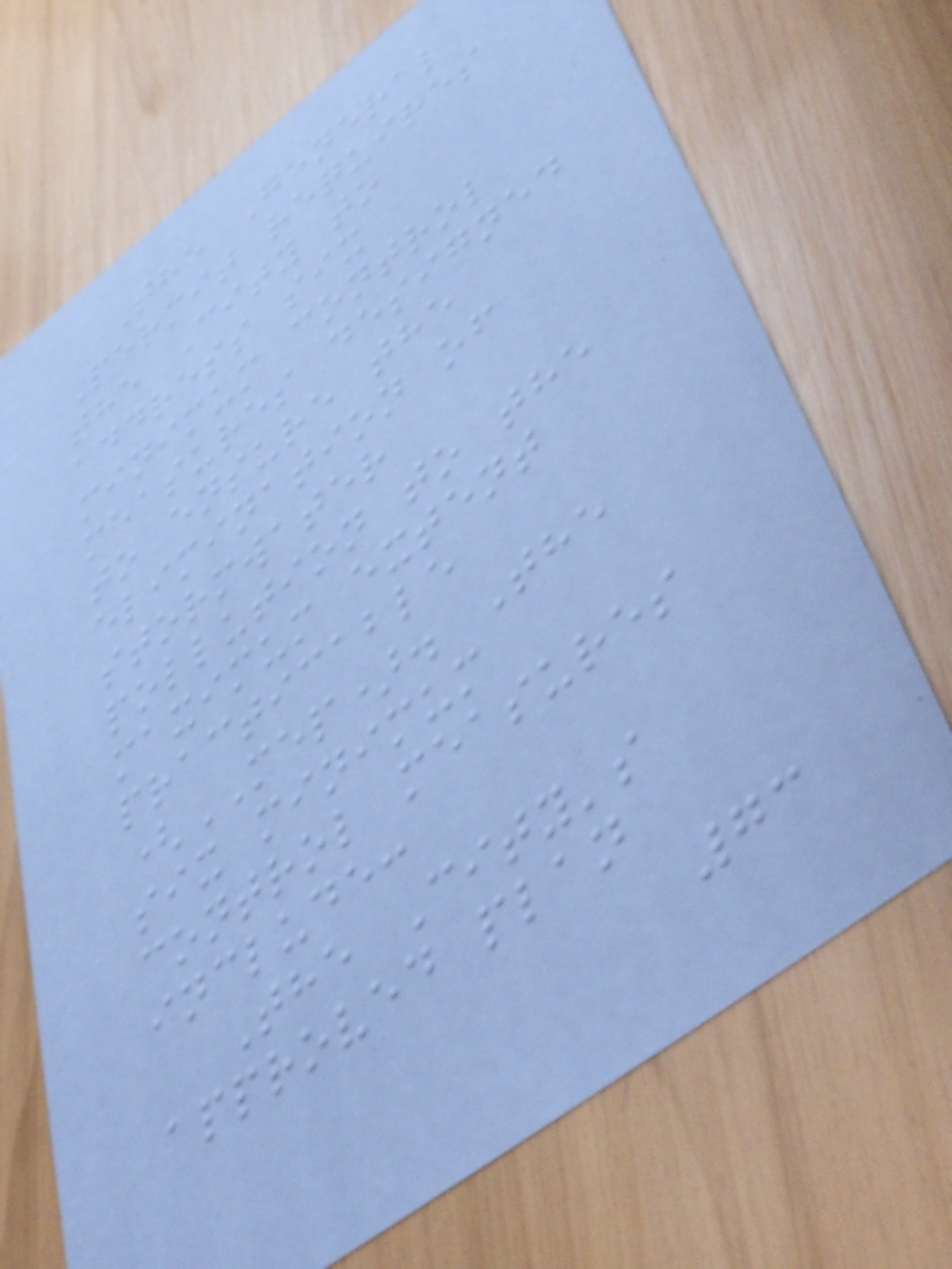The General
Permit requires
the City to
address six
minimum control
measures designed
to ensure the
elimination of
stormwater
pollution to the
maximum extent
practicable
(MEP). The
six minimum
control measures
include:
The City's
approved plan
73
